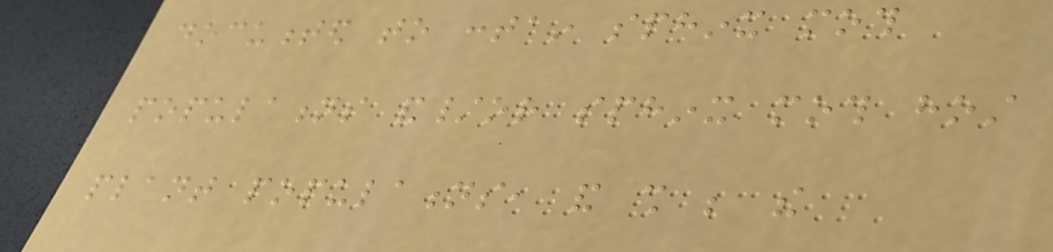documented to contain sphinx moth
populations and/or sphinx moth host
plant populations, and shall be the
